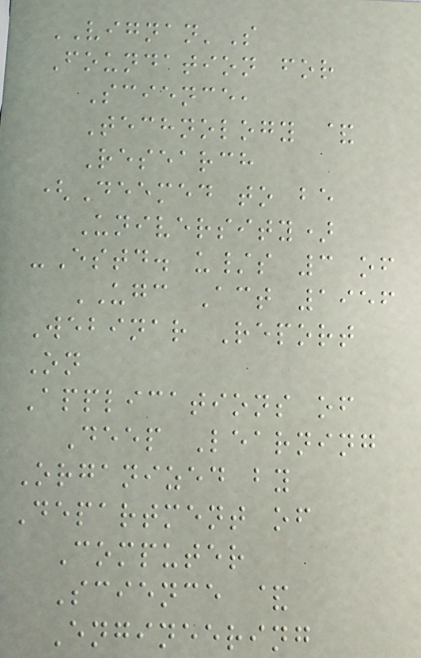VIGNAN'S
Foundation for
Science,
Technology &
Research
(Deemed to be
University)
-Estd. u/s 3 of
UGC Act 1956
Webinar Report
On
Applications of
Deep Learning
Organized by
Department of
Computer
Science &
Engineering
